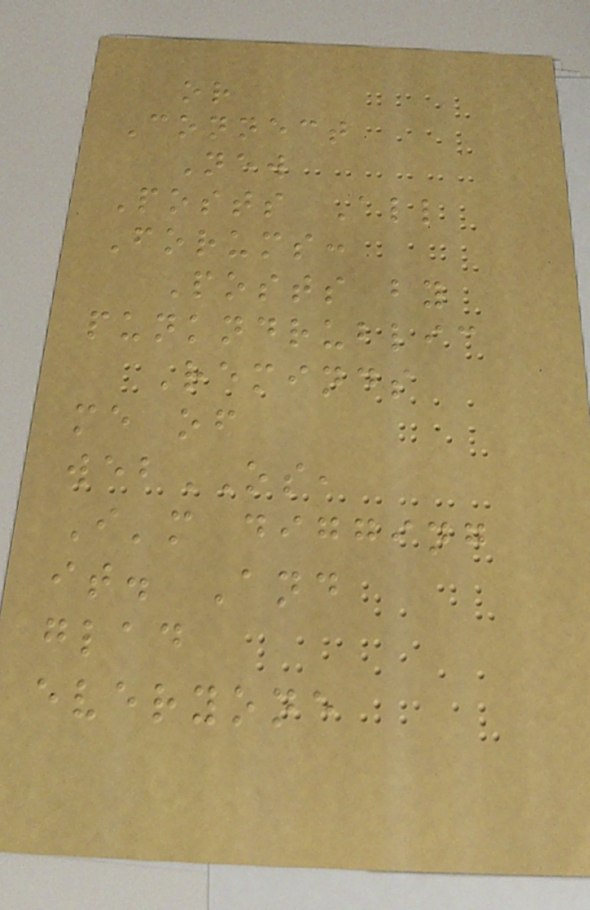or
Connect
New
Posts All
Forums:
Posts by
punkndrublic
Reminds
me of
webOS,
I'm digging
it. And
glad
everyone
